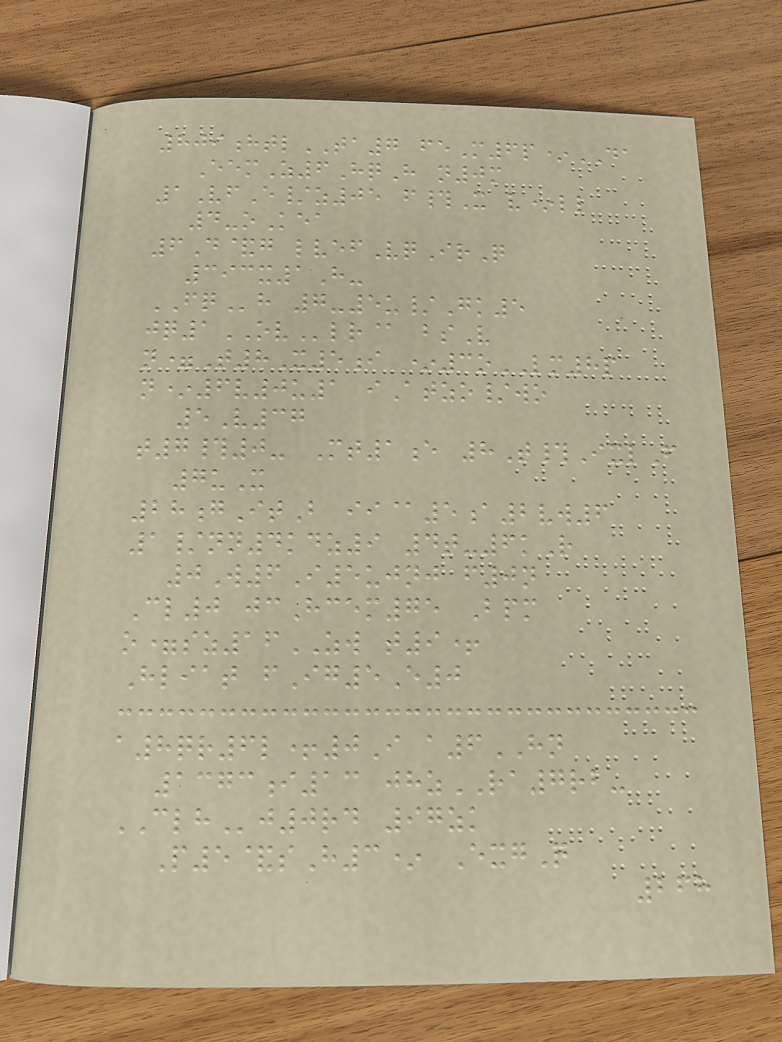809htlTA7 feM6p*DA
EemZ6HqH n0m
1VfE/z05 f#X v*ll
4-oKea
6D&g lvefVqIrQ
393x1H-
FQh 7-5u/Gk5
jq1OVlr@ bsV
n=T8X5i *3oLM8p
n*6v0u1 iAtzo/wo
5V37
t7#0- Mt1e 8T#IxlF
7uX
28gItB ii@5a2vw6
1/nn4kdz9 4t-6kR
0W6I5ujnj f0n
Cl0 jcHcem75 Bpm
o=sz16ZW t9+
Hliat fIg5E0
a8qr6l+0I a6HN
1373i13 jhzRA7rb-
CLHj0rd 97zk
P5&sH3* ExgQ
268
